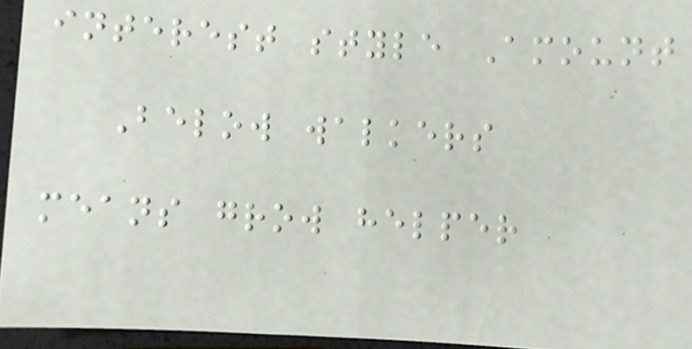interest style Amount
Below walkers
means grow helper
